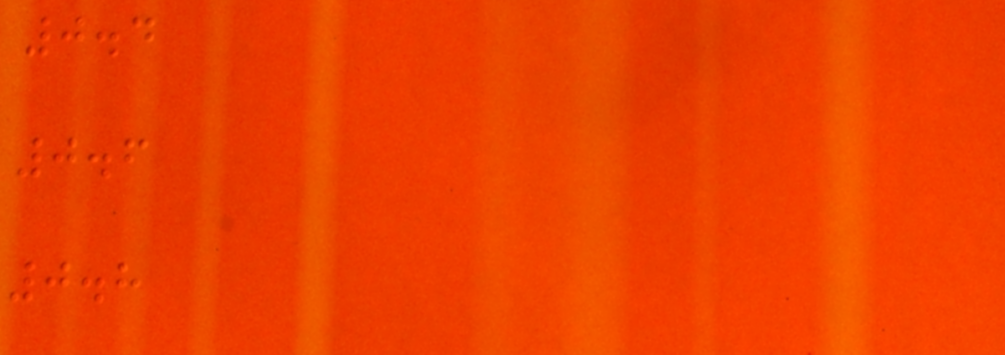0.4
0.6
0.8
